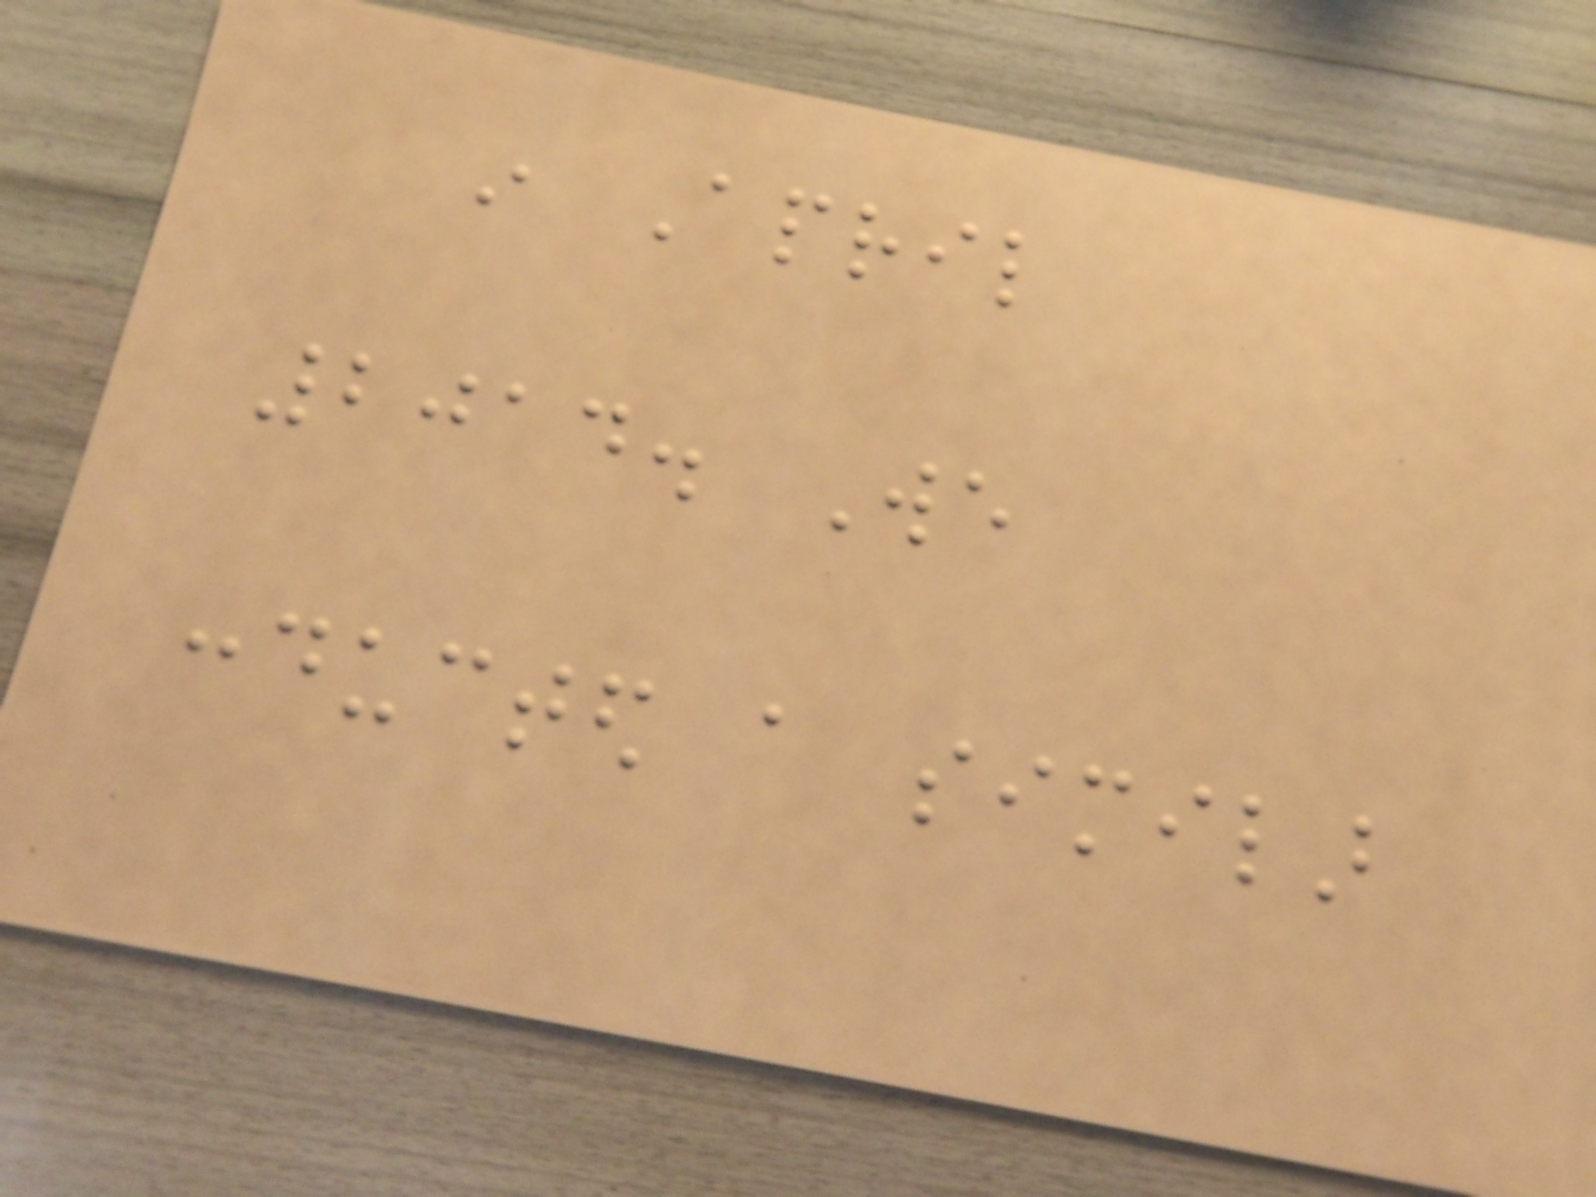in April
2014. We
conducted a similar
